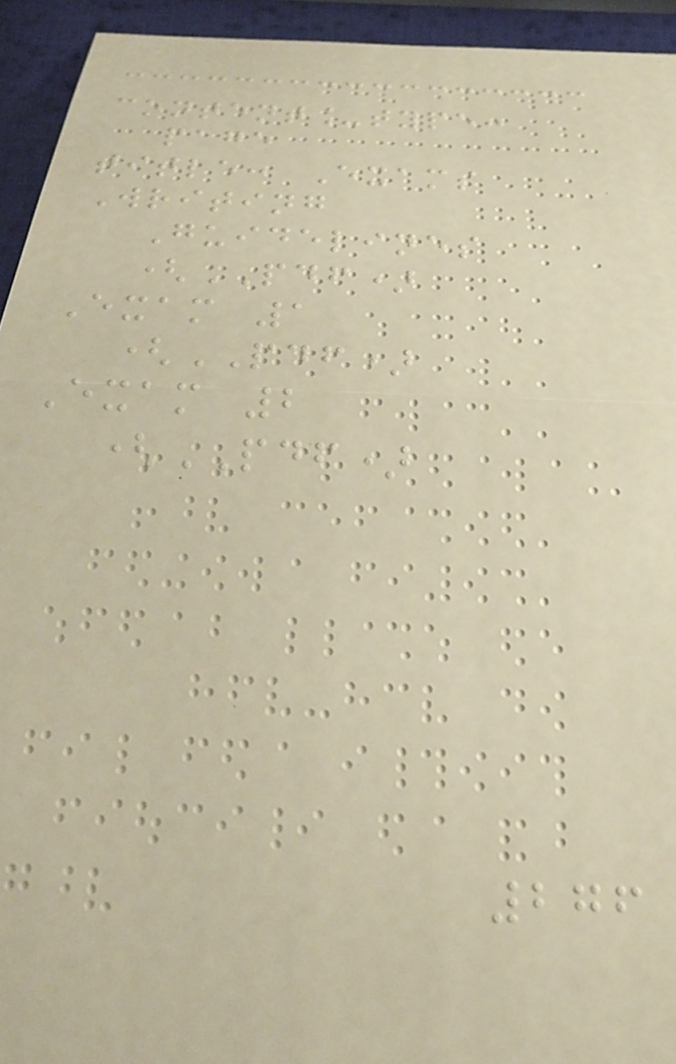content_type:
page
title: Exams
Writing
Guidelines
(PDF)
Exam 1
(PDF)
Exam 2
(PDF)
276
